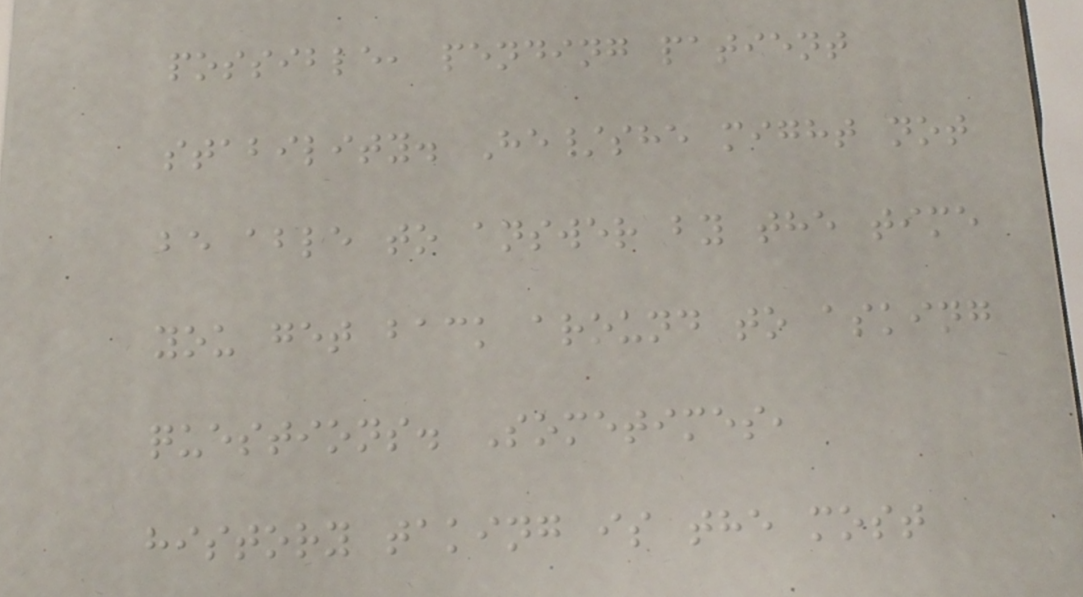possible, pending patient
stability. He/she might not
be able to answer by the time
you get back around to asking
questions. Sometimes,
history taking is the most
